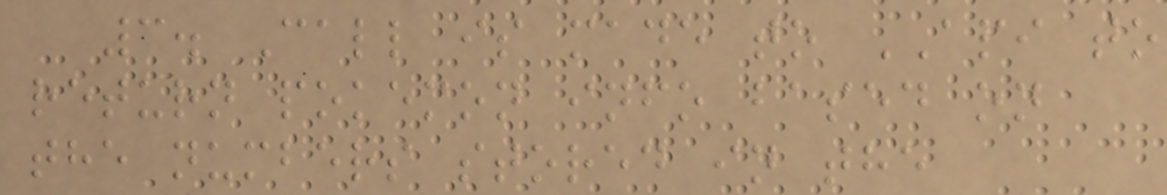3. Call is made to API to
return pokemon info based on
the numbers stored in the
